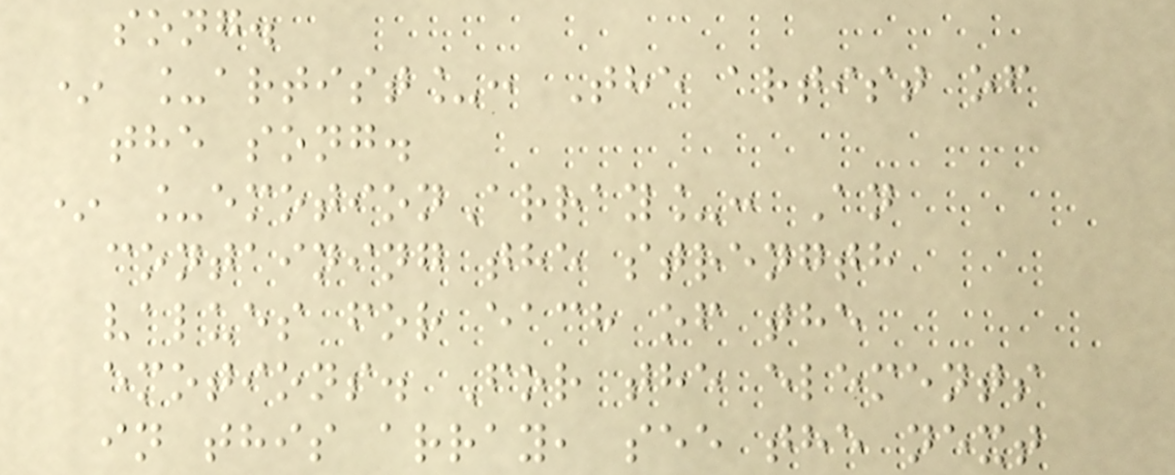song.
* _artist_: The artist of
the song.
* _emotionArray_: An
containing the strength
values for each of the
emotions. For the elements
in this array, see the next
